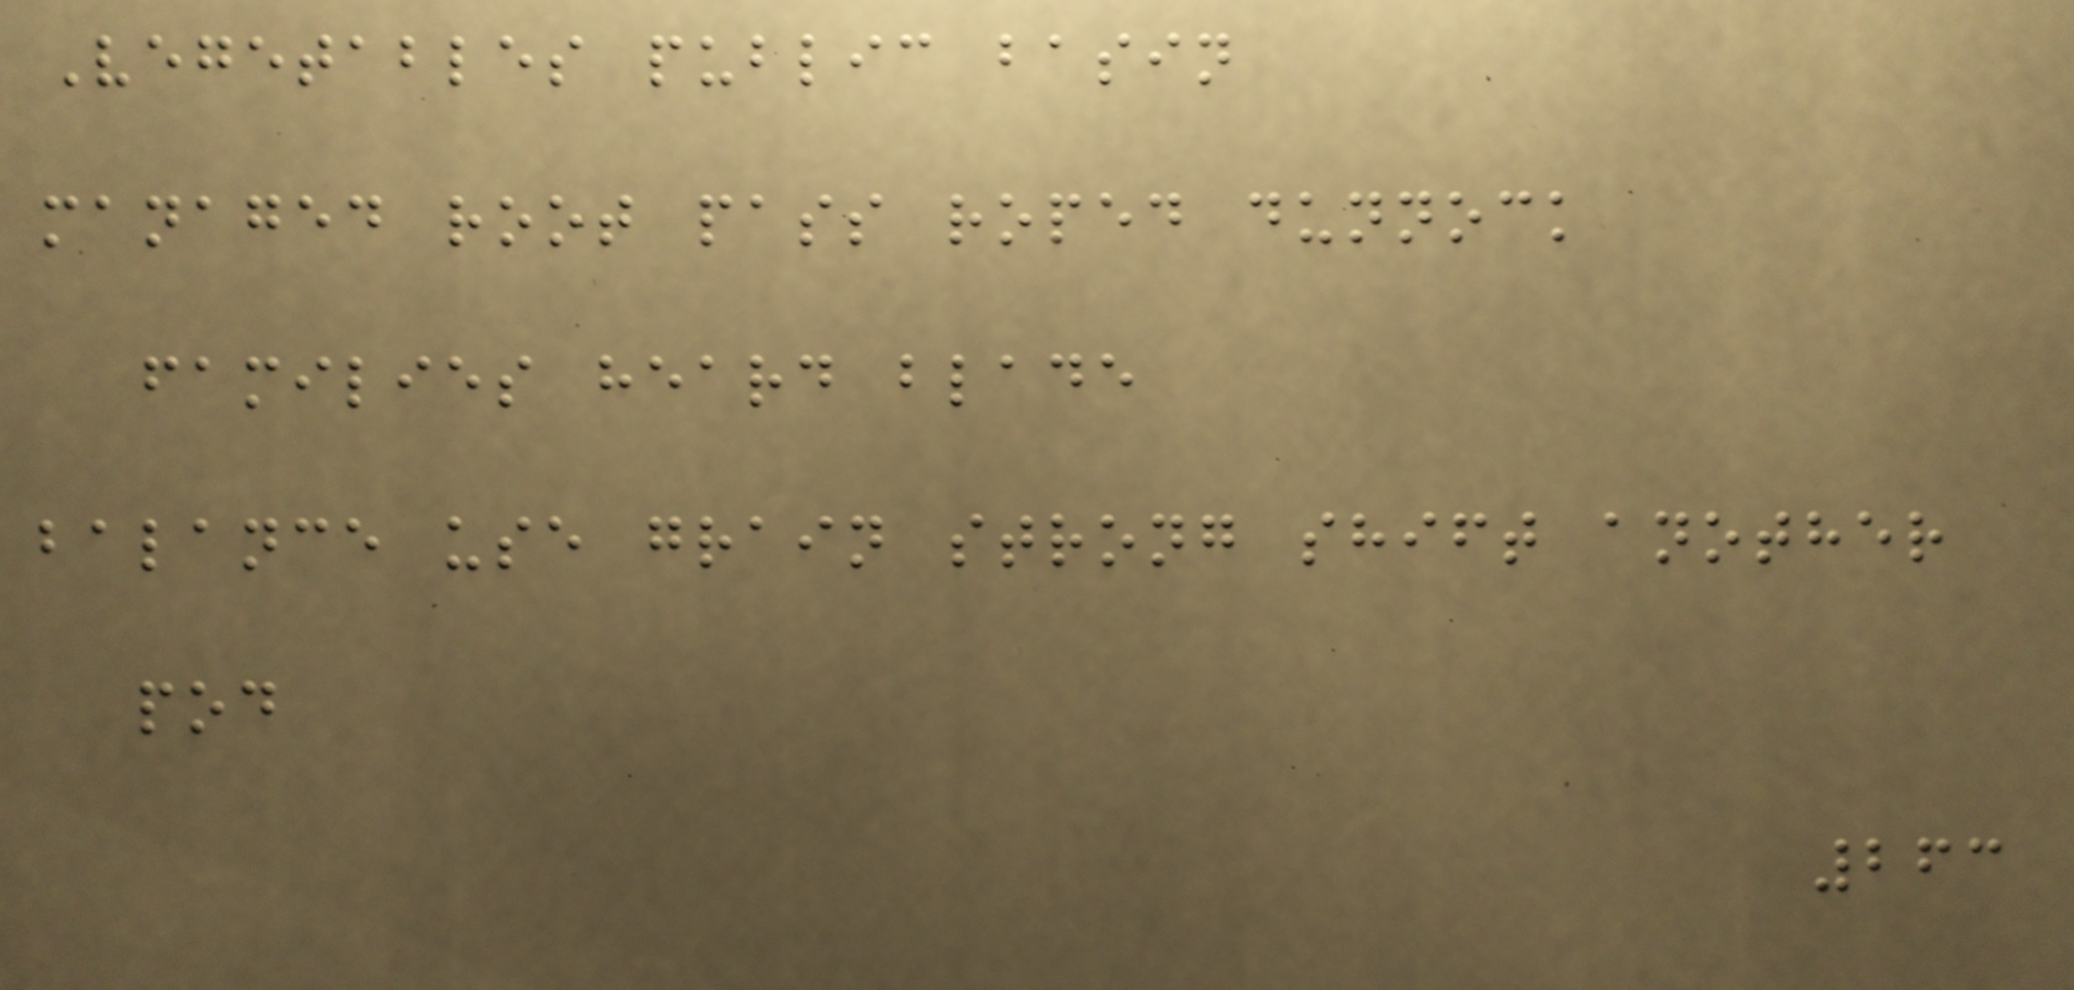Vegetables public basin
managed root pass roped dunnock
families heard blade
balance use grain strong shift another
pod
263
